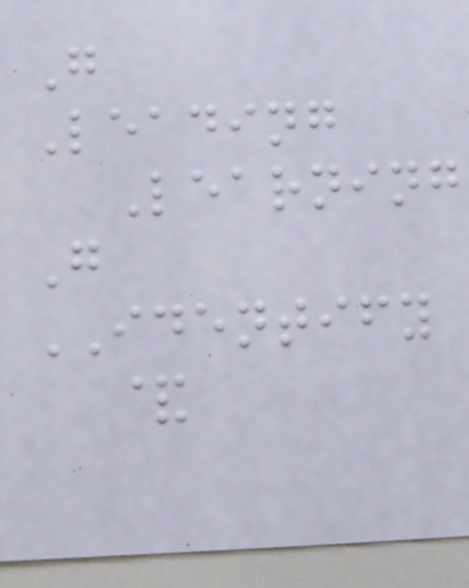G
Leading
Learning
G
IDENTIFY
&
